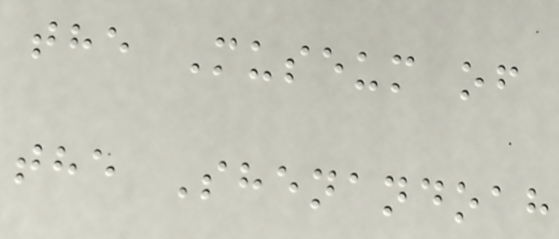the Museum of
the Shenandoah
